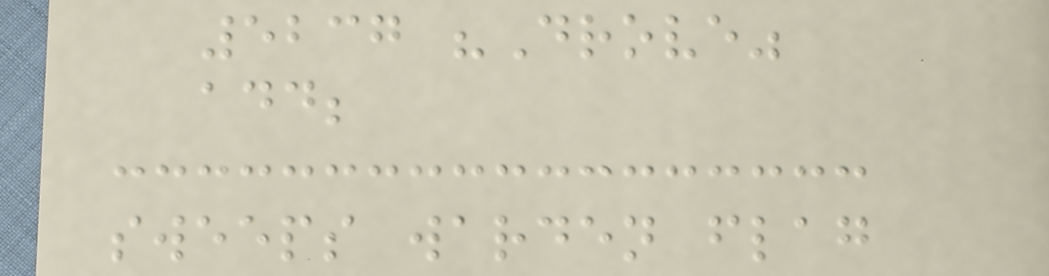5237 "Drove"
add;
sweeps warden flag
